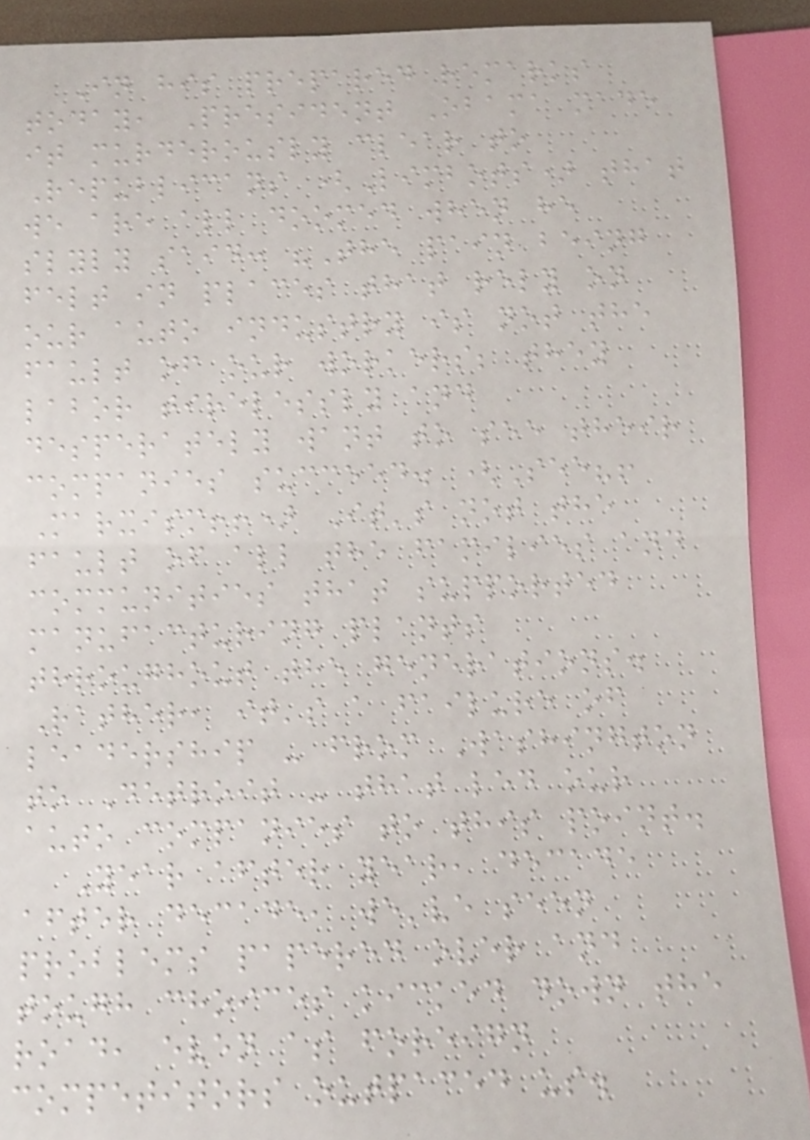In his prepared remarks
today, President Obama made
it murderously clear to
Republicans (Limbots) that
we are all doomed when he
slyly said: "The pain being
felt in places that rely on
our auto industry is not the
fault of our workers; they
labor tirelessly and
desperately want to see their
companies succeed. (See?!
Marxism!!) It's not the
fault of all the families and
communities that supported
manufacturing plants
throughout the generations.
Rather, it's a failure of
leadership - from Washington
to Detroit - that led our
auto companies to this point.
Year after year, decade
after decade, we've seen
problems papered over and
tough choices kicked down the
road, even as foreign
competitors outpaced us.
